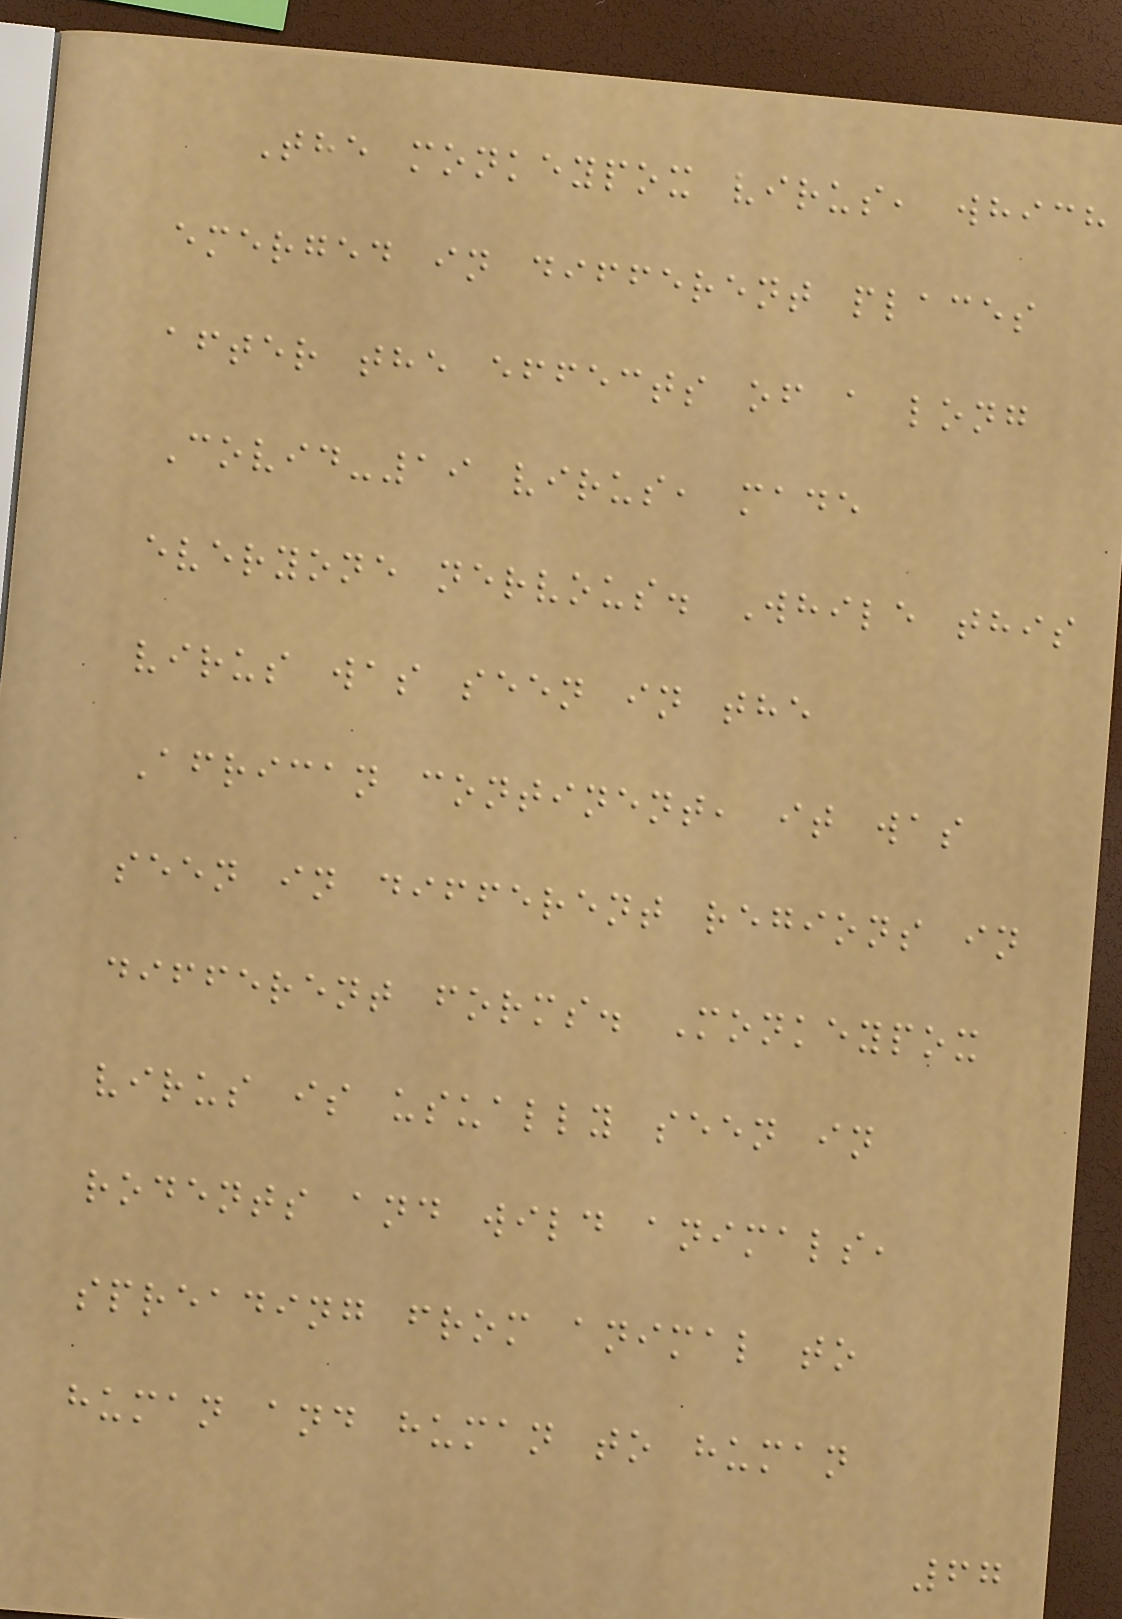The monkeypox virus, which
emerged in different places
after the effects of a long
Covid-19 virus, made
everyone nervous. While this
virus was seen in the
African continent, it was
seen in different regions in
different forms. Monkeypox
virus is usually seen in
rodents and wild animals,
spreading from animal to
human and human to human
67
